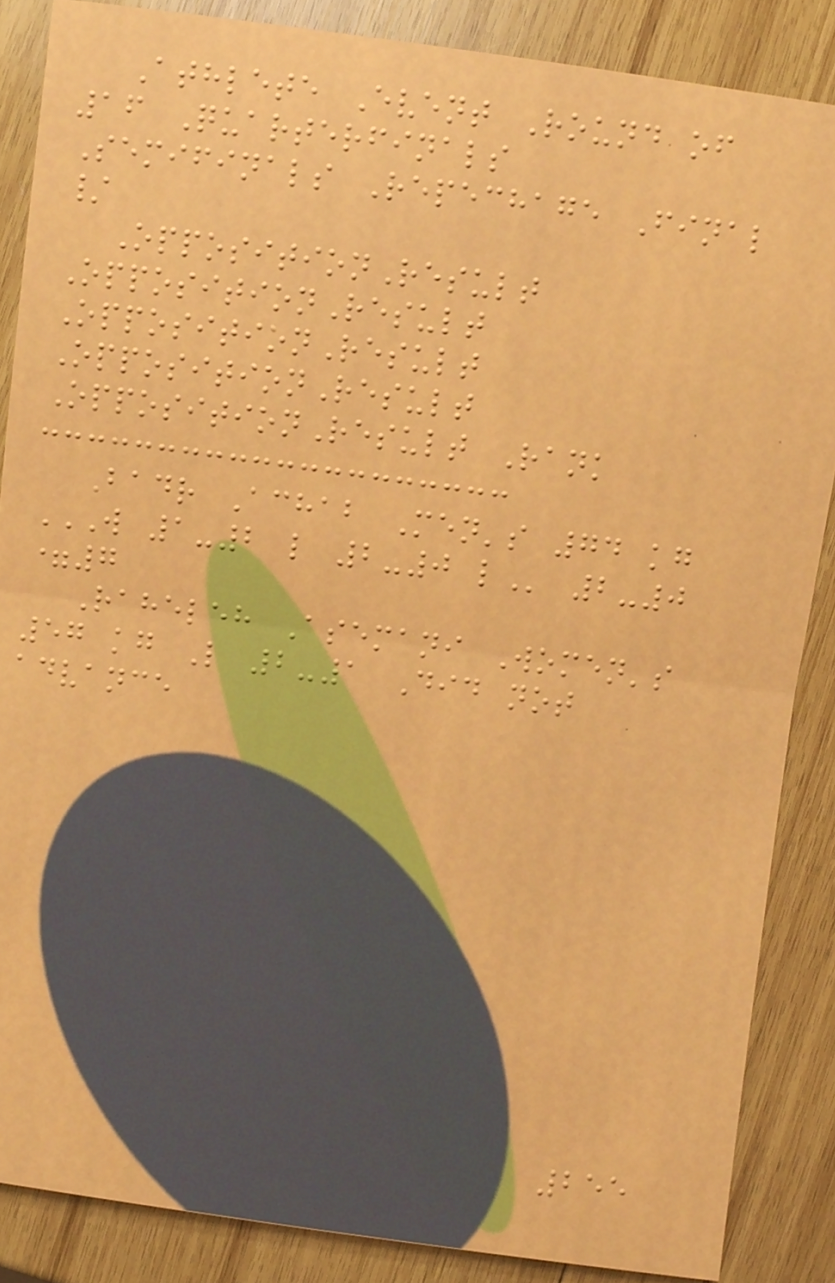Athlete Event Round of
16 Quarterfinals
Semifinals Repechage Final
/
OppositionResult
OppositionResult
OppositionResult
OppositionResult
OppositionResult Rank
Badr Achab Men's 74 kg
W 1-2 L 2-0 L 2-0
=7
Raheleh Asemani Women's
57 kg L 2-1 Did not
advance
255
